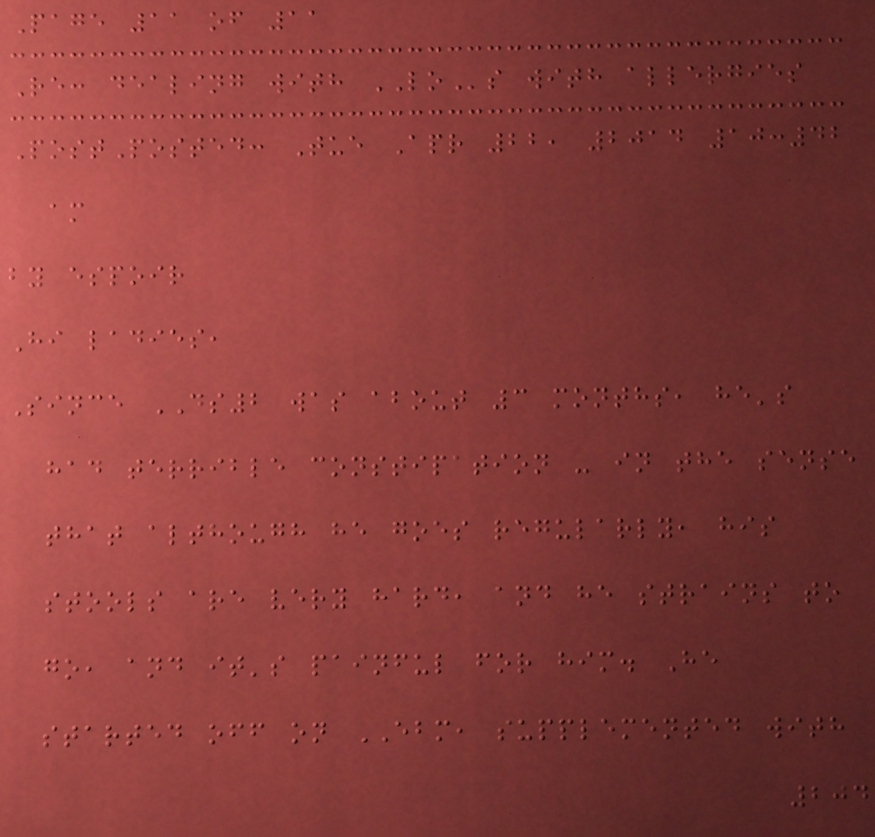Page 11 of 11
Re: dealing with LOs with allergies
PostPosted: Tue Apr 22, 2014 10:42
am
by espoir
Hi ladies,
Since DS2 was about 3 months, he's
had terrible constipation - in the sense
that although he goes regularly, his
stools are very hard, and he strains to
go, and it's painful for him. He
started off on EBM, supplemented with
204
